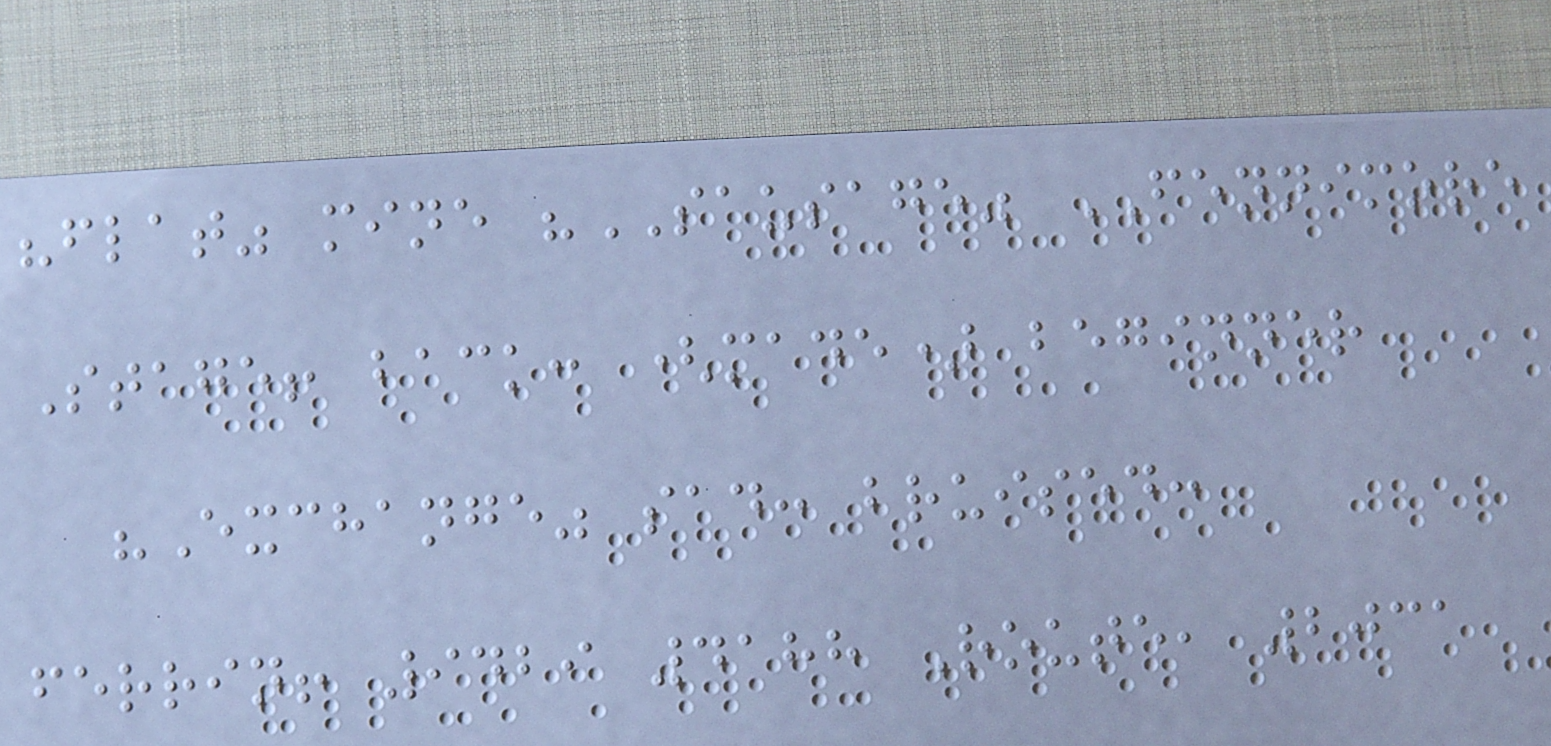"flat" mine "SAUSAGE" FENNIMORE
Stage! back: (made) beginner
"Exchange" sad: bruised:
ferrin! 9429 4188 Route, 2031
